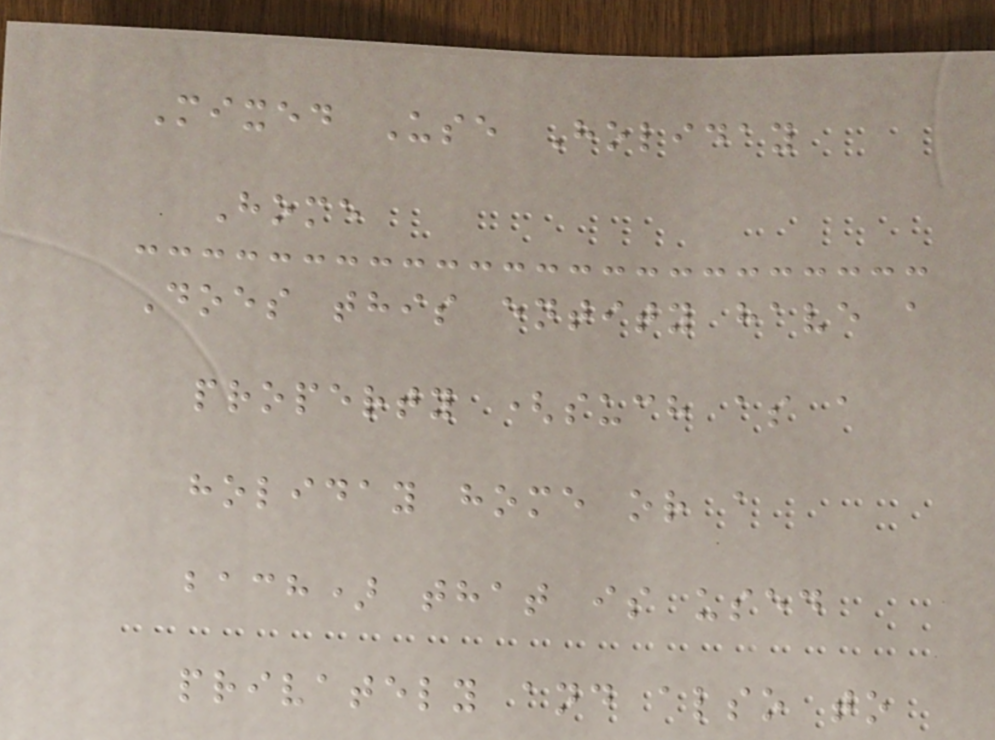Mixed Use Holiday
Home
Does this entity have a
property (such as a
holiday home or a
bach) that is used
privately and also to
